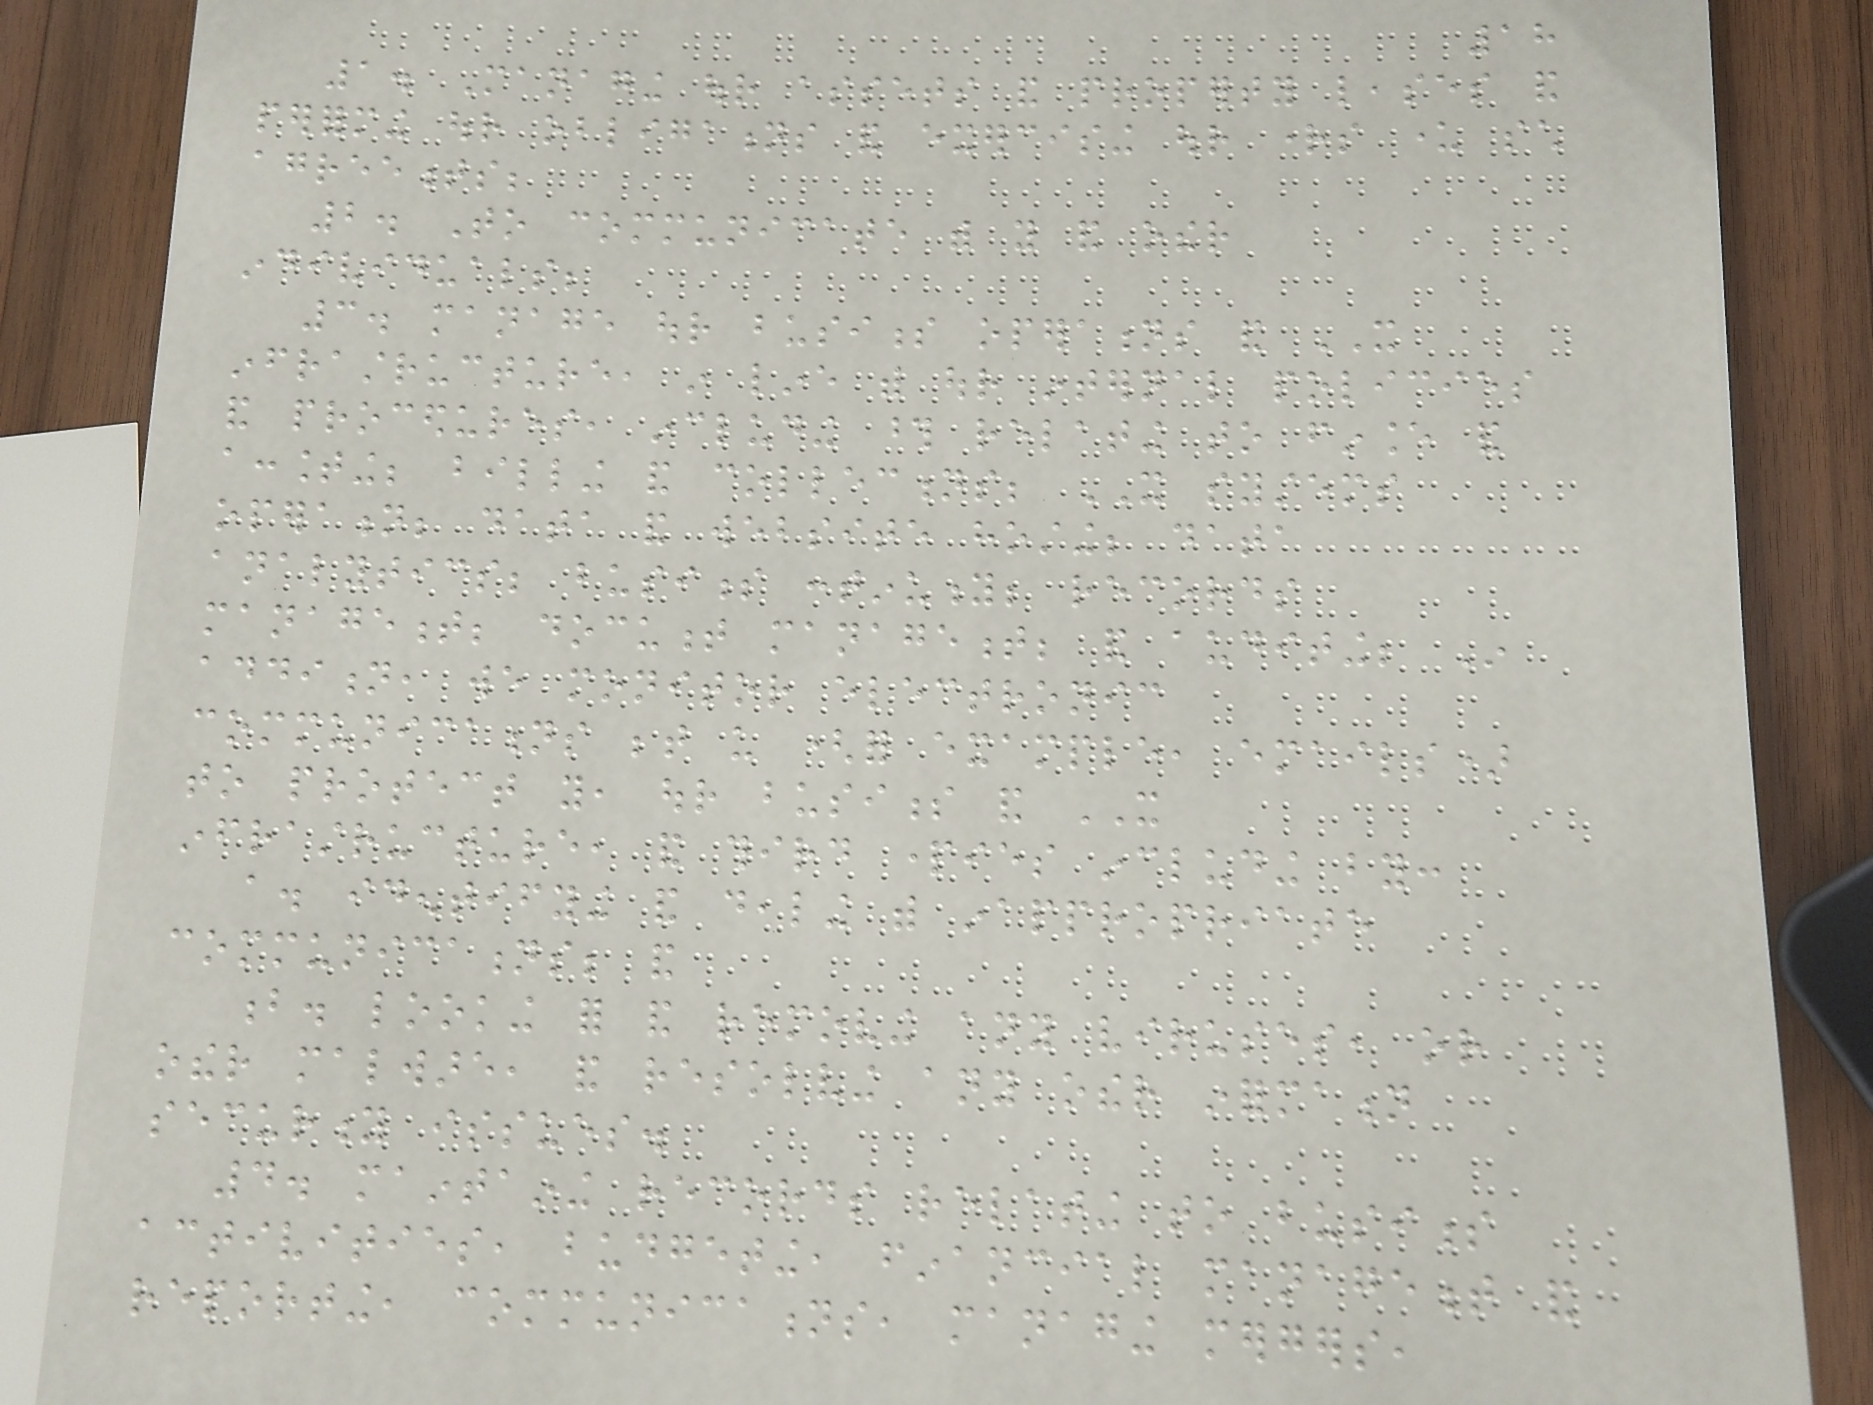18
1. Managing our assets and property leases and
performing our obligations and exercising our rights under such
agreements;
2. To communicate with you and other
individuals;
3. manage our business operations and IT
infrastructure, in line with our internal policies
and procedures, including those relating to finance and
accounting; billing and collections; IT systems
operation; data and website hosting; data
analytics; business continuity; records
management; document management; and auditing; In
addition, we monitor electronic
communications between us (for example, emails)
to protect you, our business and IT
infrastructure, and third parties including by:
a. identifying and dealing with inappropriate
communications; and
b. looking for and removing any viruses, or
other malware, and resolving any other information
security issues.
4. maintaining records relating to business
activities, budgeting, financial management and
reporting, communications, managing mergers,
